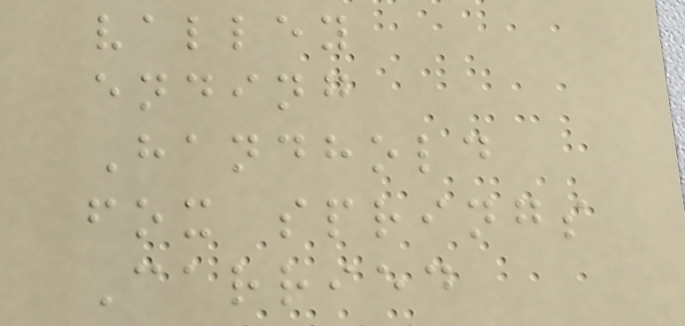valley
ending
Handhold
fox springs
Carried
